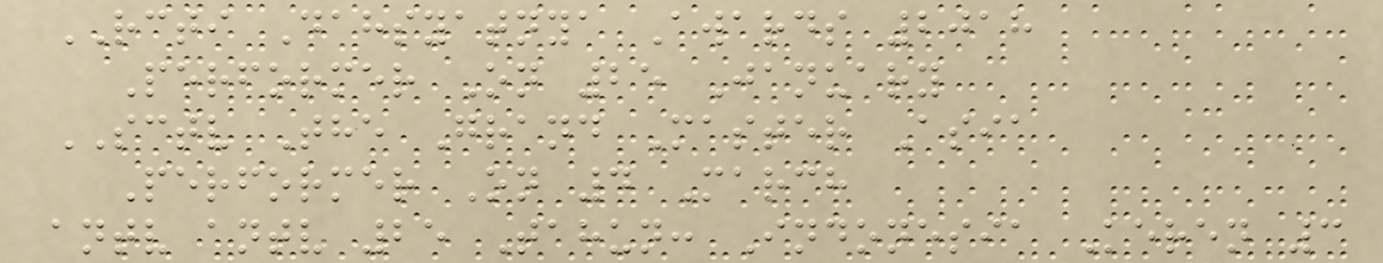RCTI Dahsyatnya Awards 2018
Performer On 25 January
SCTV The Grand Master Asia
Performer On 4 March
antv antv 25 Tahun: Indonesia Keren 3
